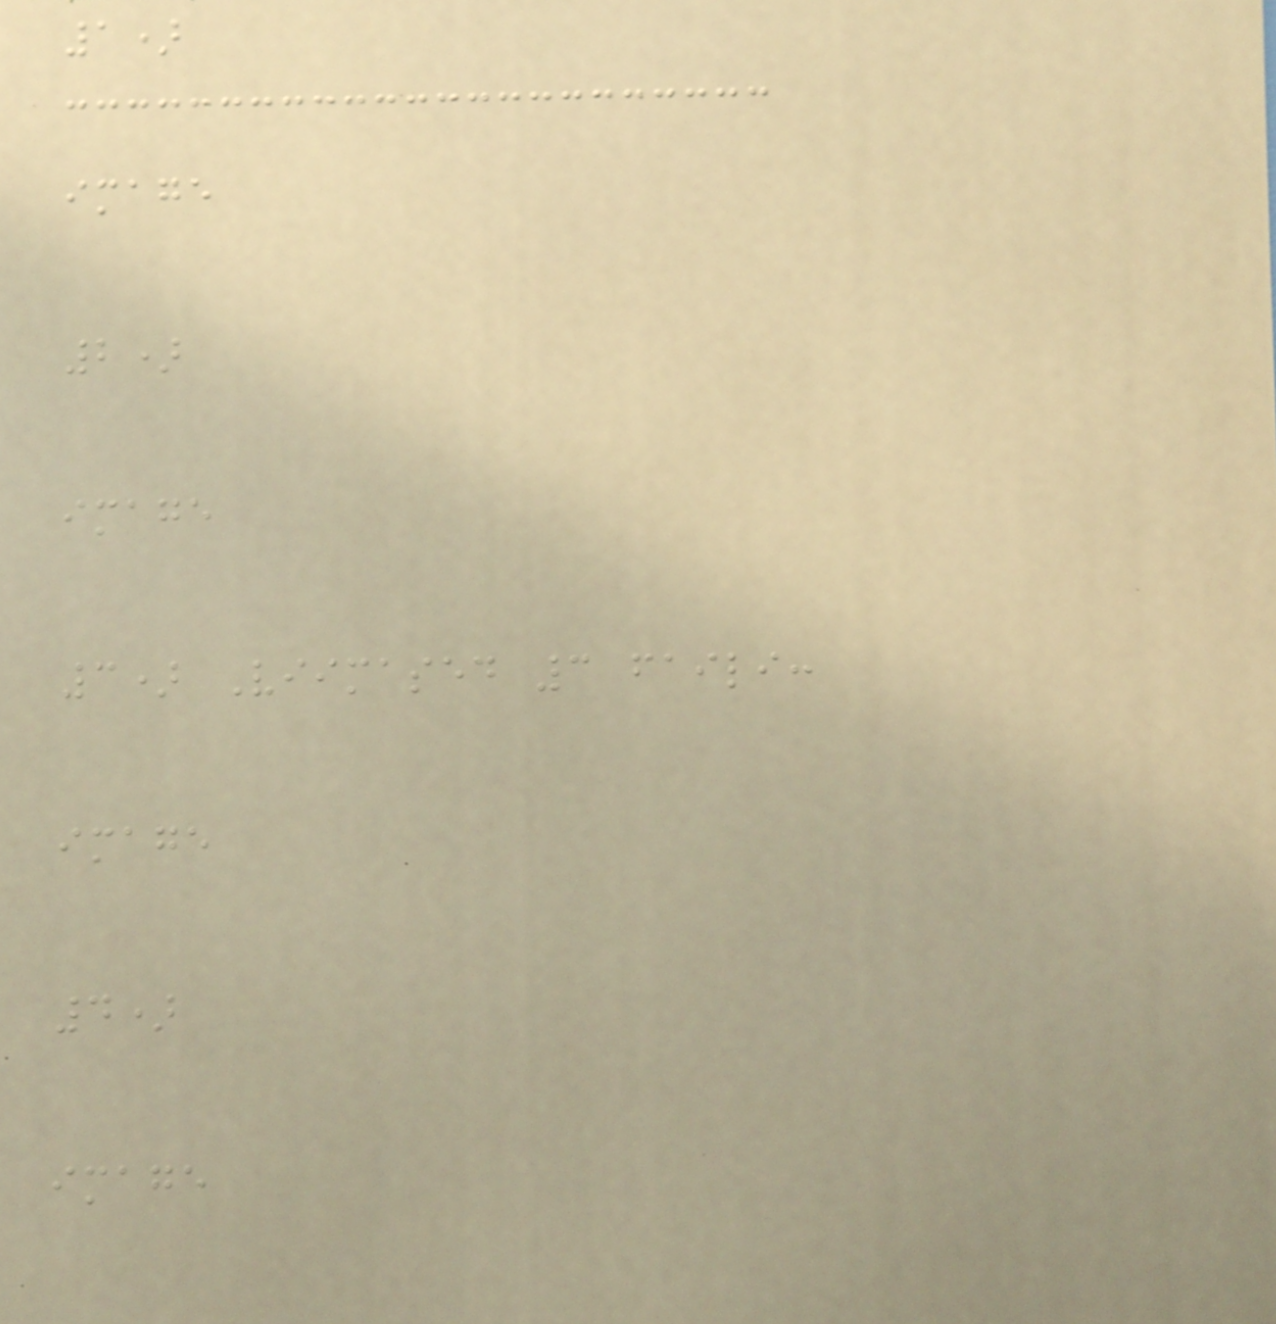1)
image
2)
image
3) Viimased 3 faili:
image
4)
image
